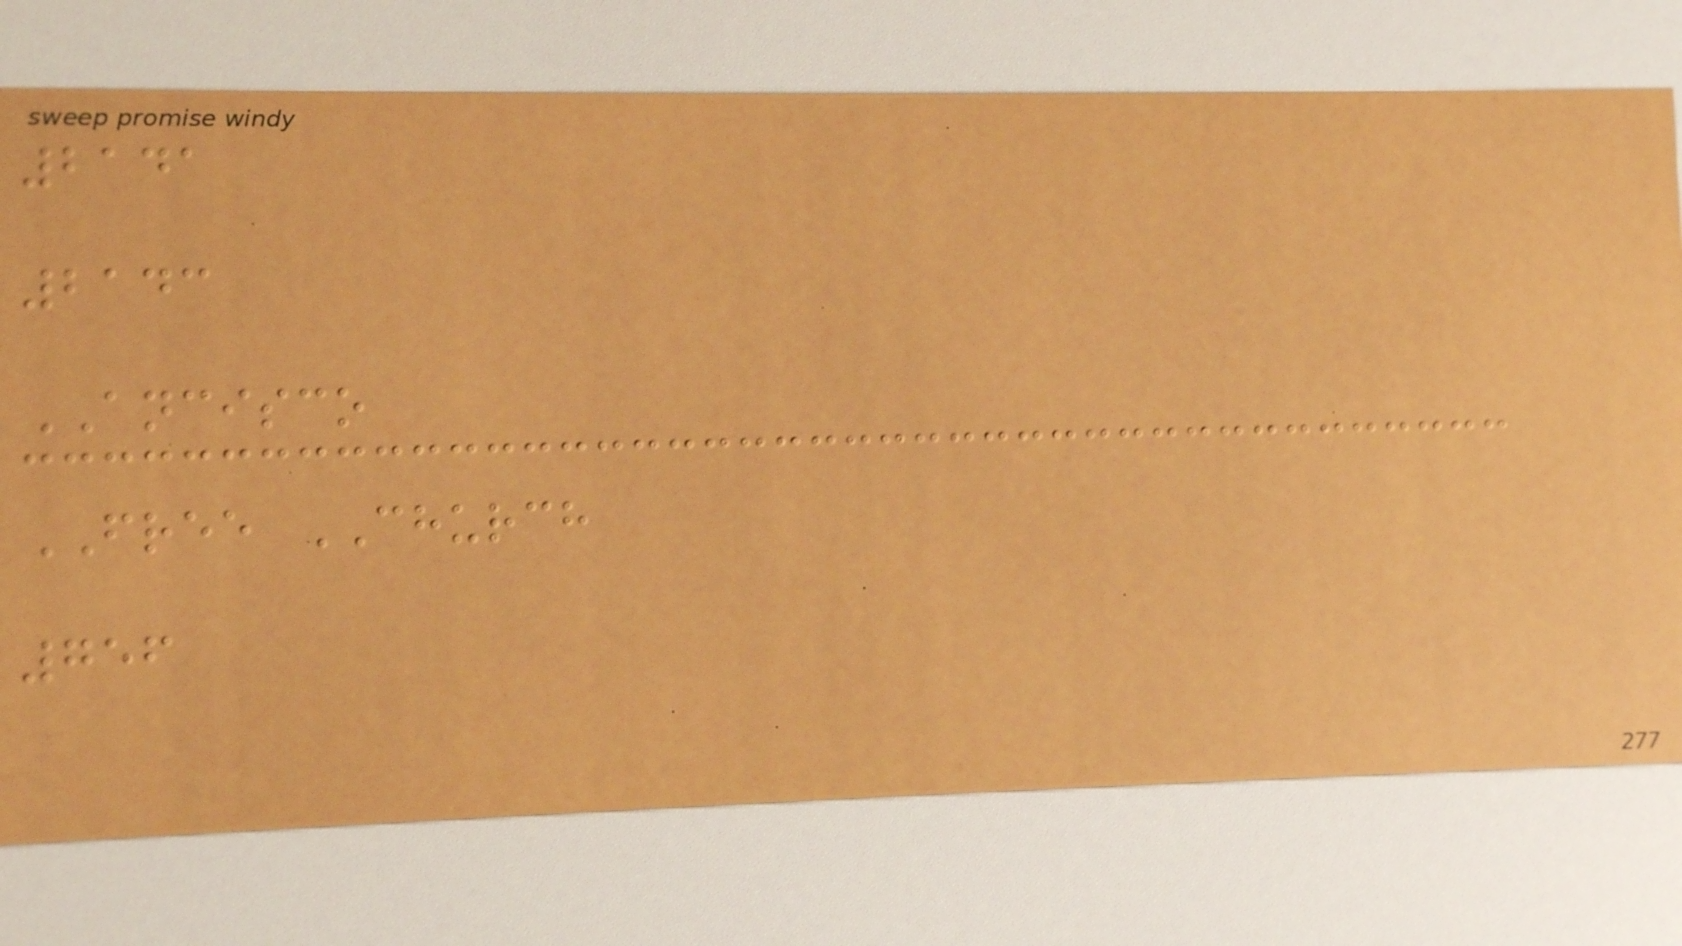2141
2143
ANCISCO
FREE CHURCH
756
